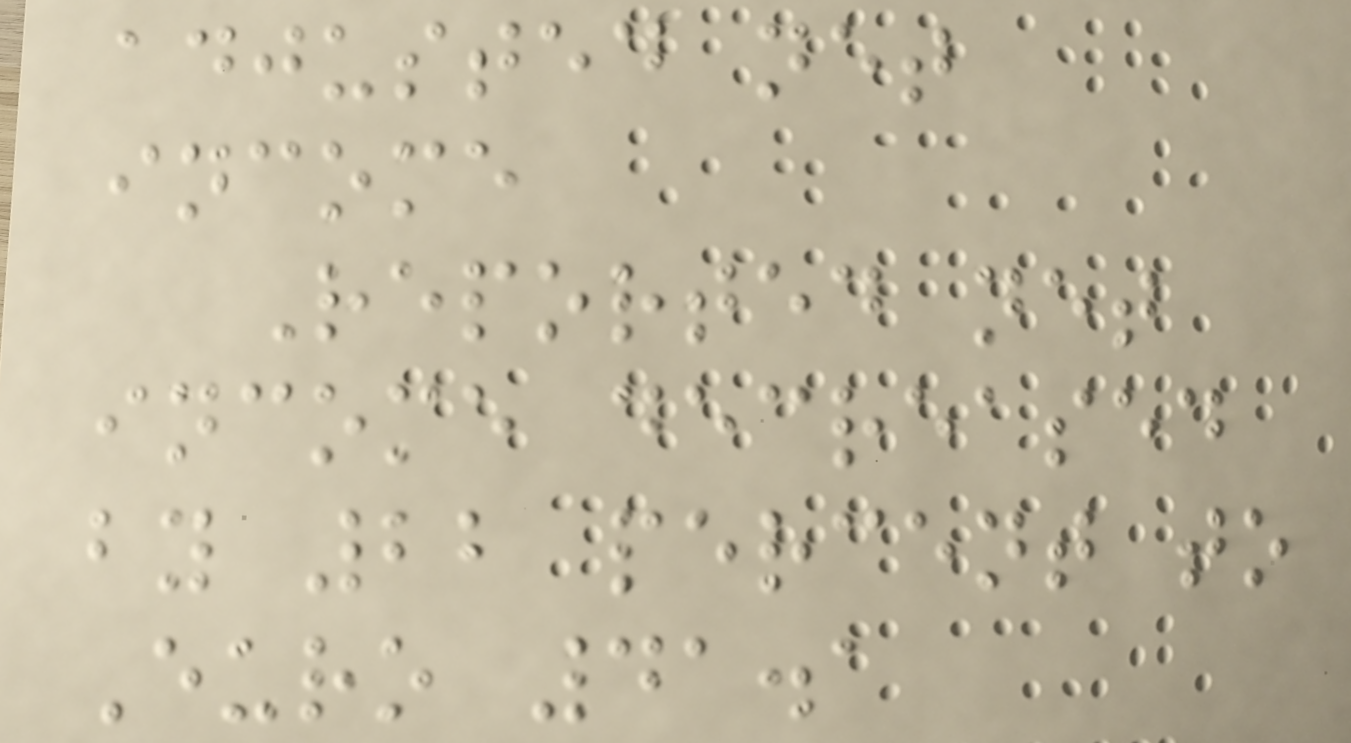adjusted net
income
Reported net
income decreased
by 22 percent to
Euro 41.1
